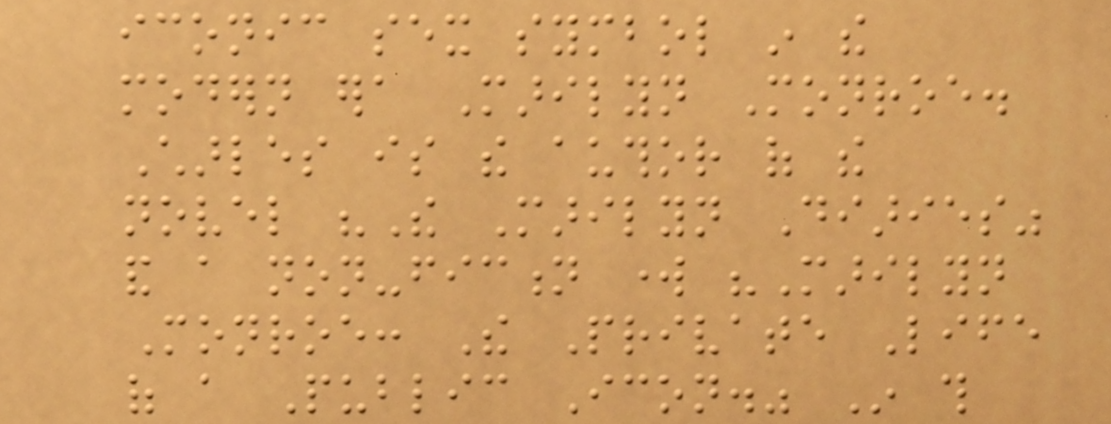iconic sex symbol in the
modern era Marilyn Monroe.
Charles is the author of the
novel "The Marilyn Diaries"
and a non-fiction work "Marilyn
Monroe: The Private Life
of a Public Icon." In this
